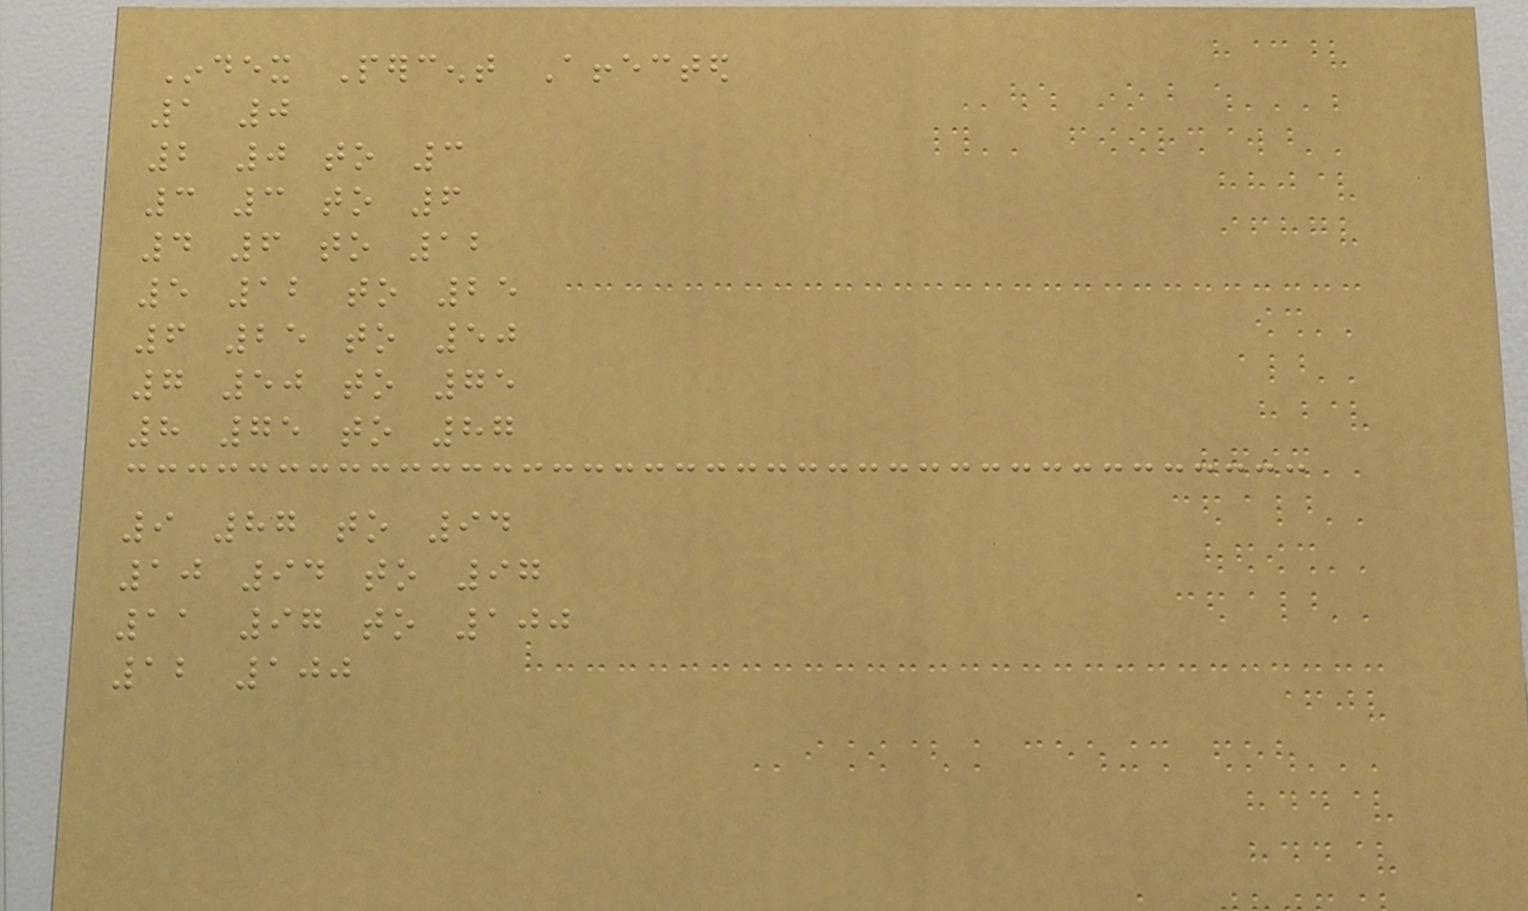Index Percent Affected
1 0
2 0 to 3
3 3 to 6
4 6 to 12
5 12 to 25
6 25 to 50
7 50 to 75
8 75 to 87
9 87 to 94
10 94 to 97
11 97 to 100
12 100
